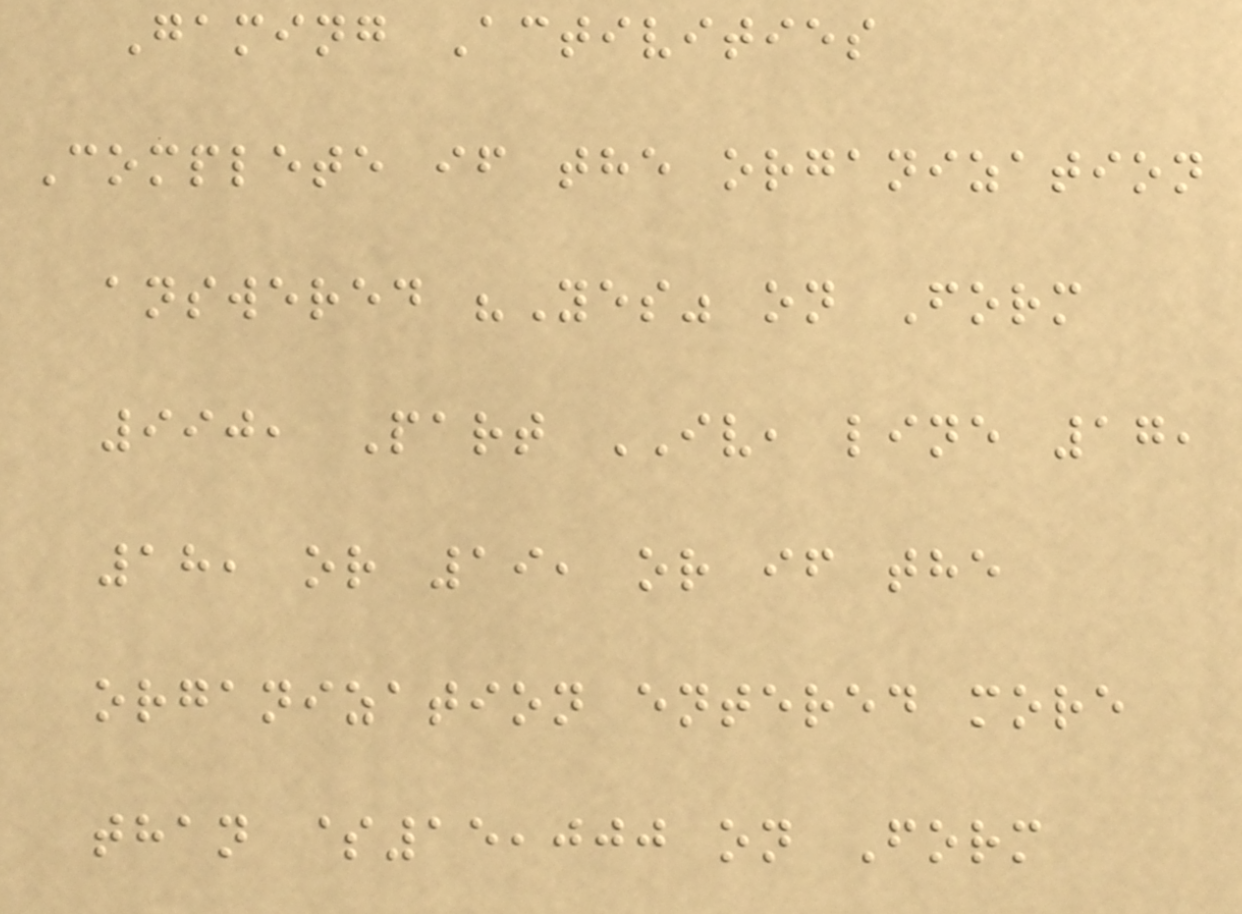Gaming Activities
Complete if the organization
answered "Yes" on Form
990, Part IV, line 17,
18, or 19, or if the
organization entered more
than $15,000 on Form
